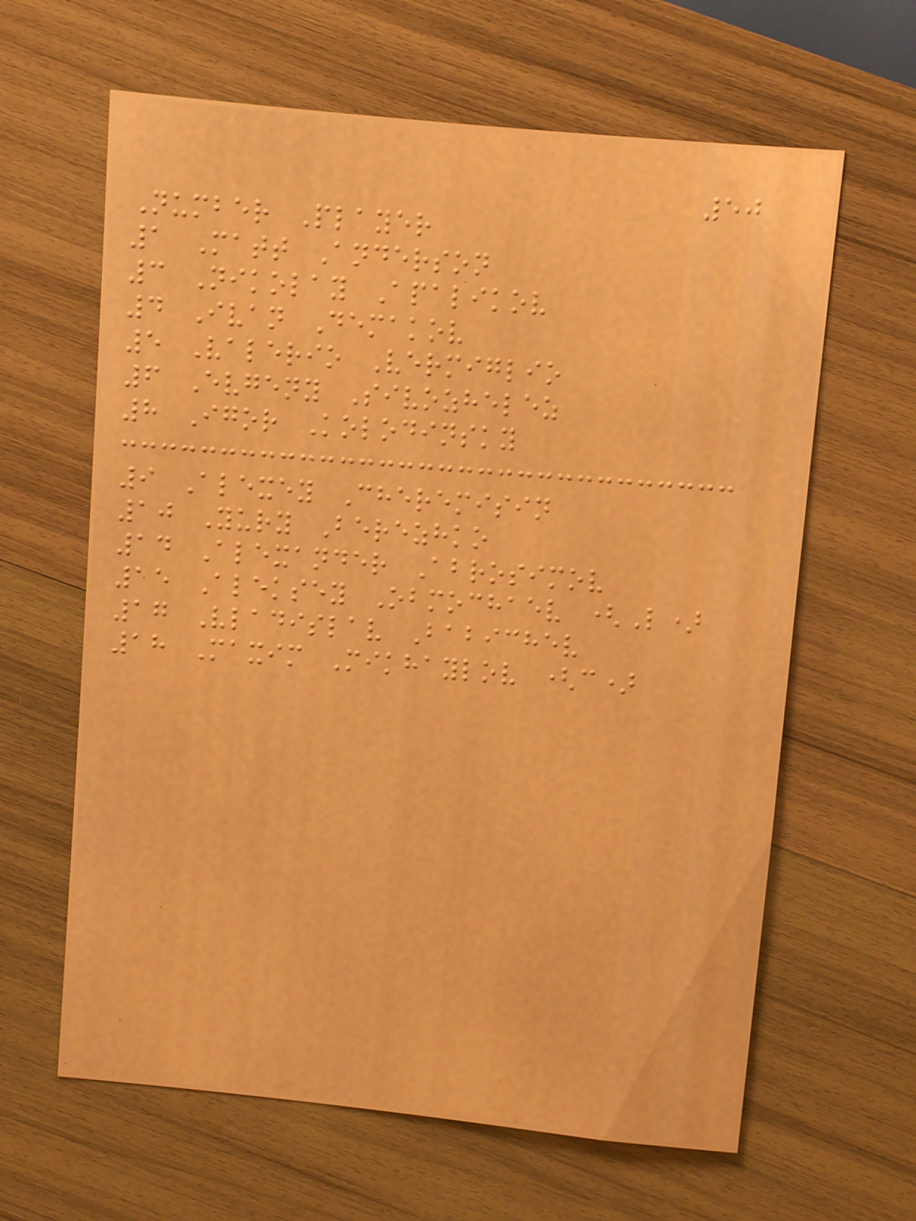50
Number Player
1 Matt Anderson
3 Nikolay Apalikov
4 Ivan Demakov
5 Valerio Vermiglio
6 Evgeny Sivozhelez
8 Igor Kolodinsky
9 Alexey Cheremisin
10 Yury Berezhko
14 Alexander Abrosimov
15 Aleksey Obmochaev (L)
17 Vladislav Babichev
18 Maxim Mikhaylov (c)
